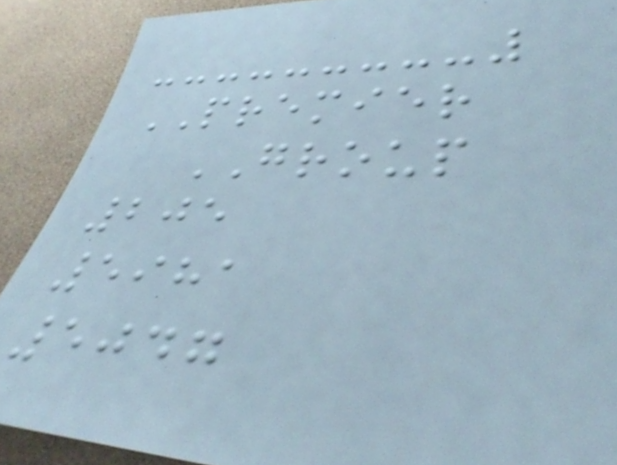PREMIER
GROUP
205
5981
5047
